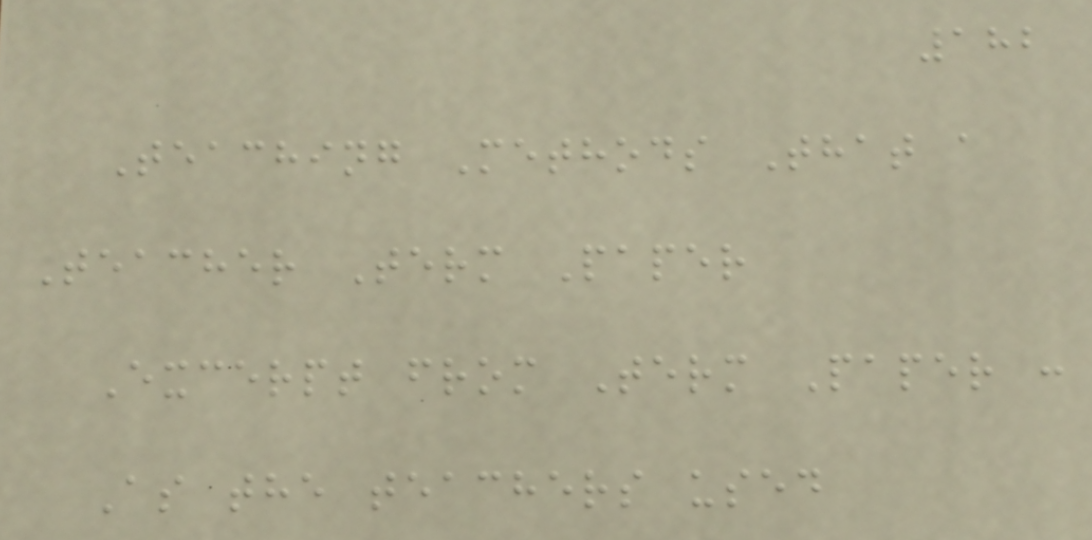182
Teaching Methods That a
Teacher Term Paper
Excerpt from Term Paper :
As the teachers used
